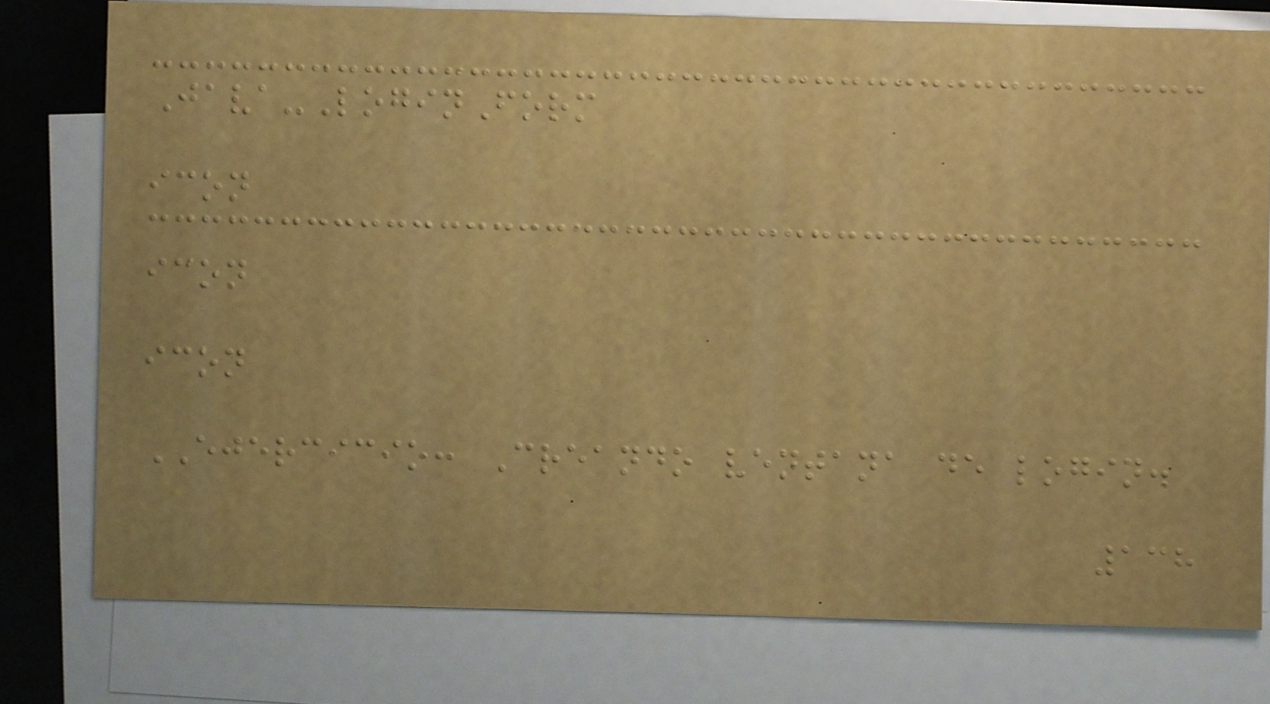Java-LoginForm
icon
icon
icon
EJERCICIO: Creando ventana de login.
138
